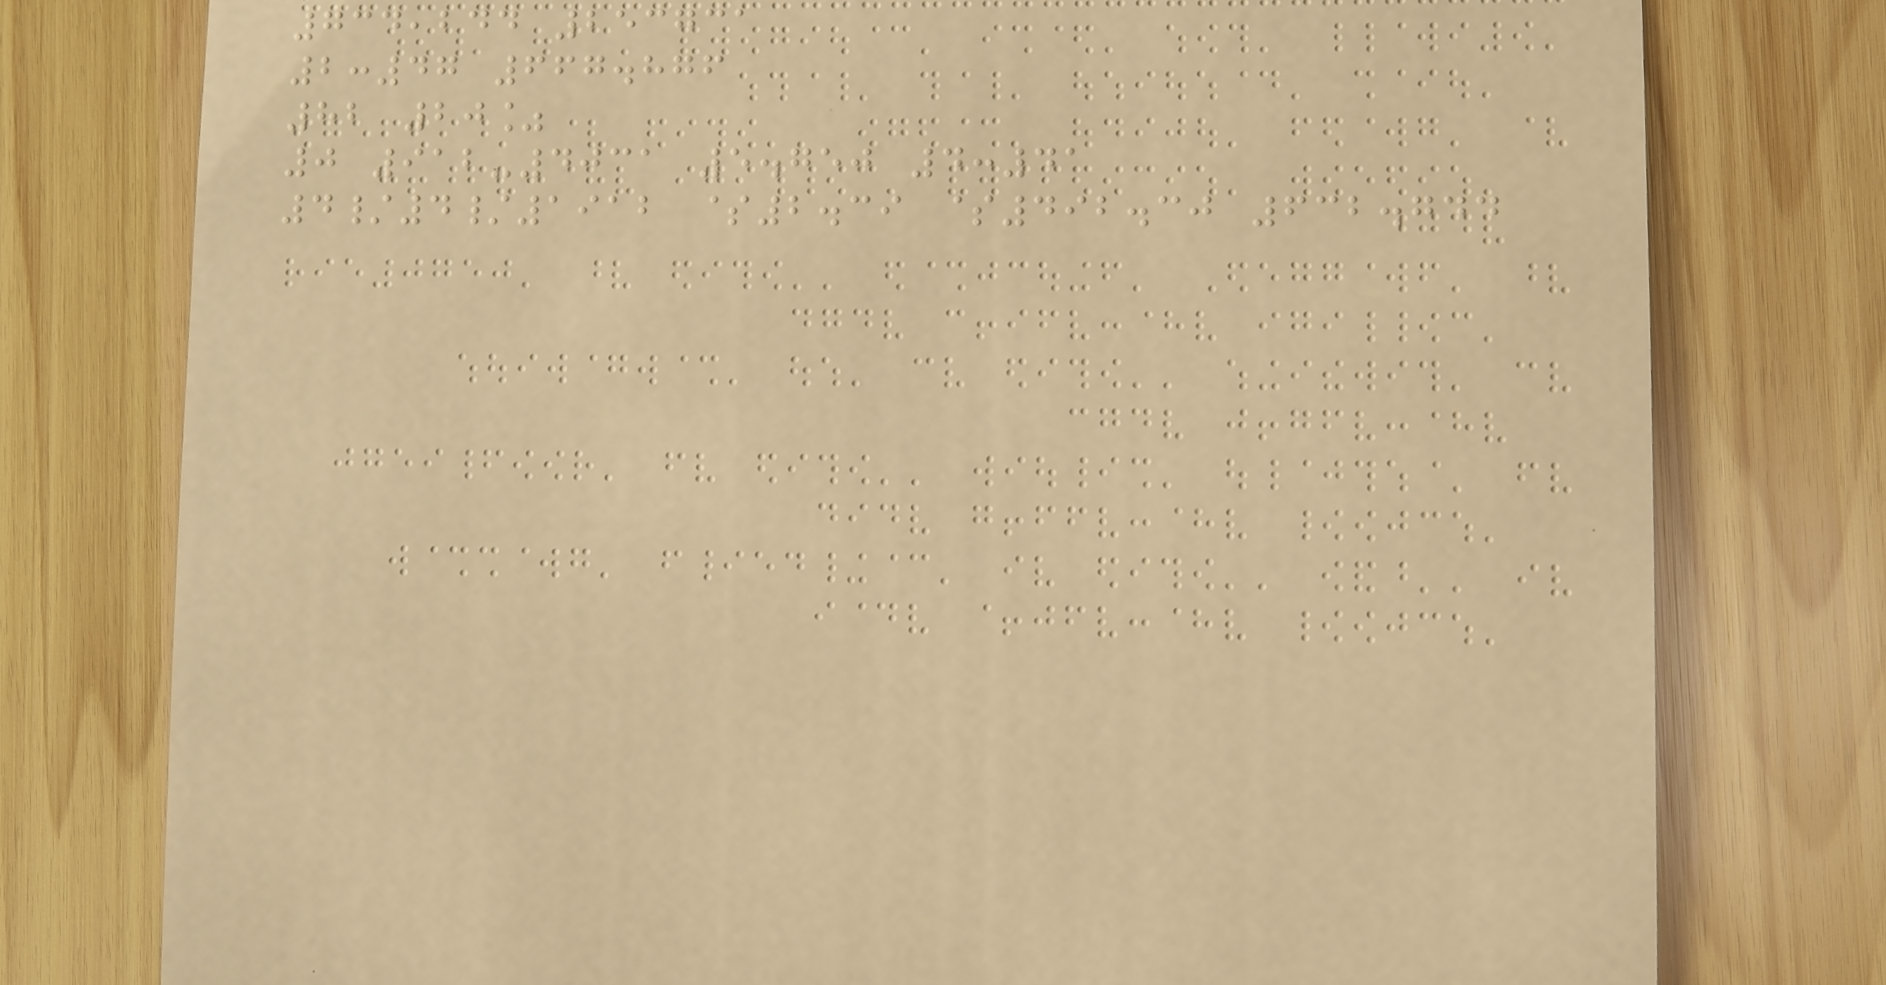734,244 253731
2:47 667.876
82 20%
0 912-4031 5.750 4:41
4/4/1912 $2.39 $492.30 632.744
